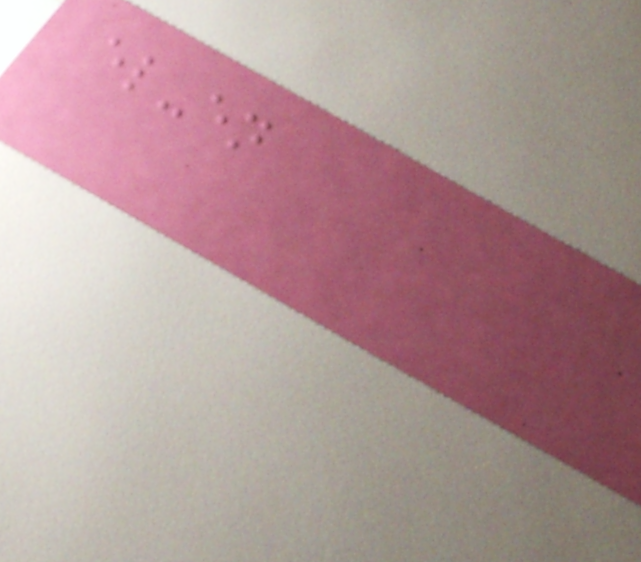el-en
